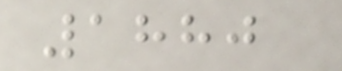1880
